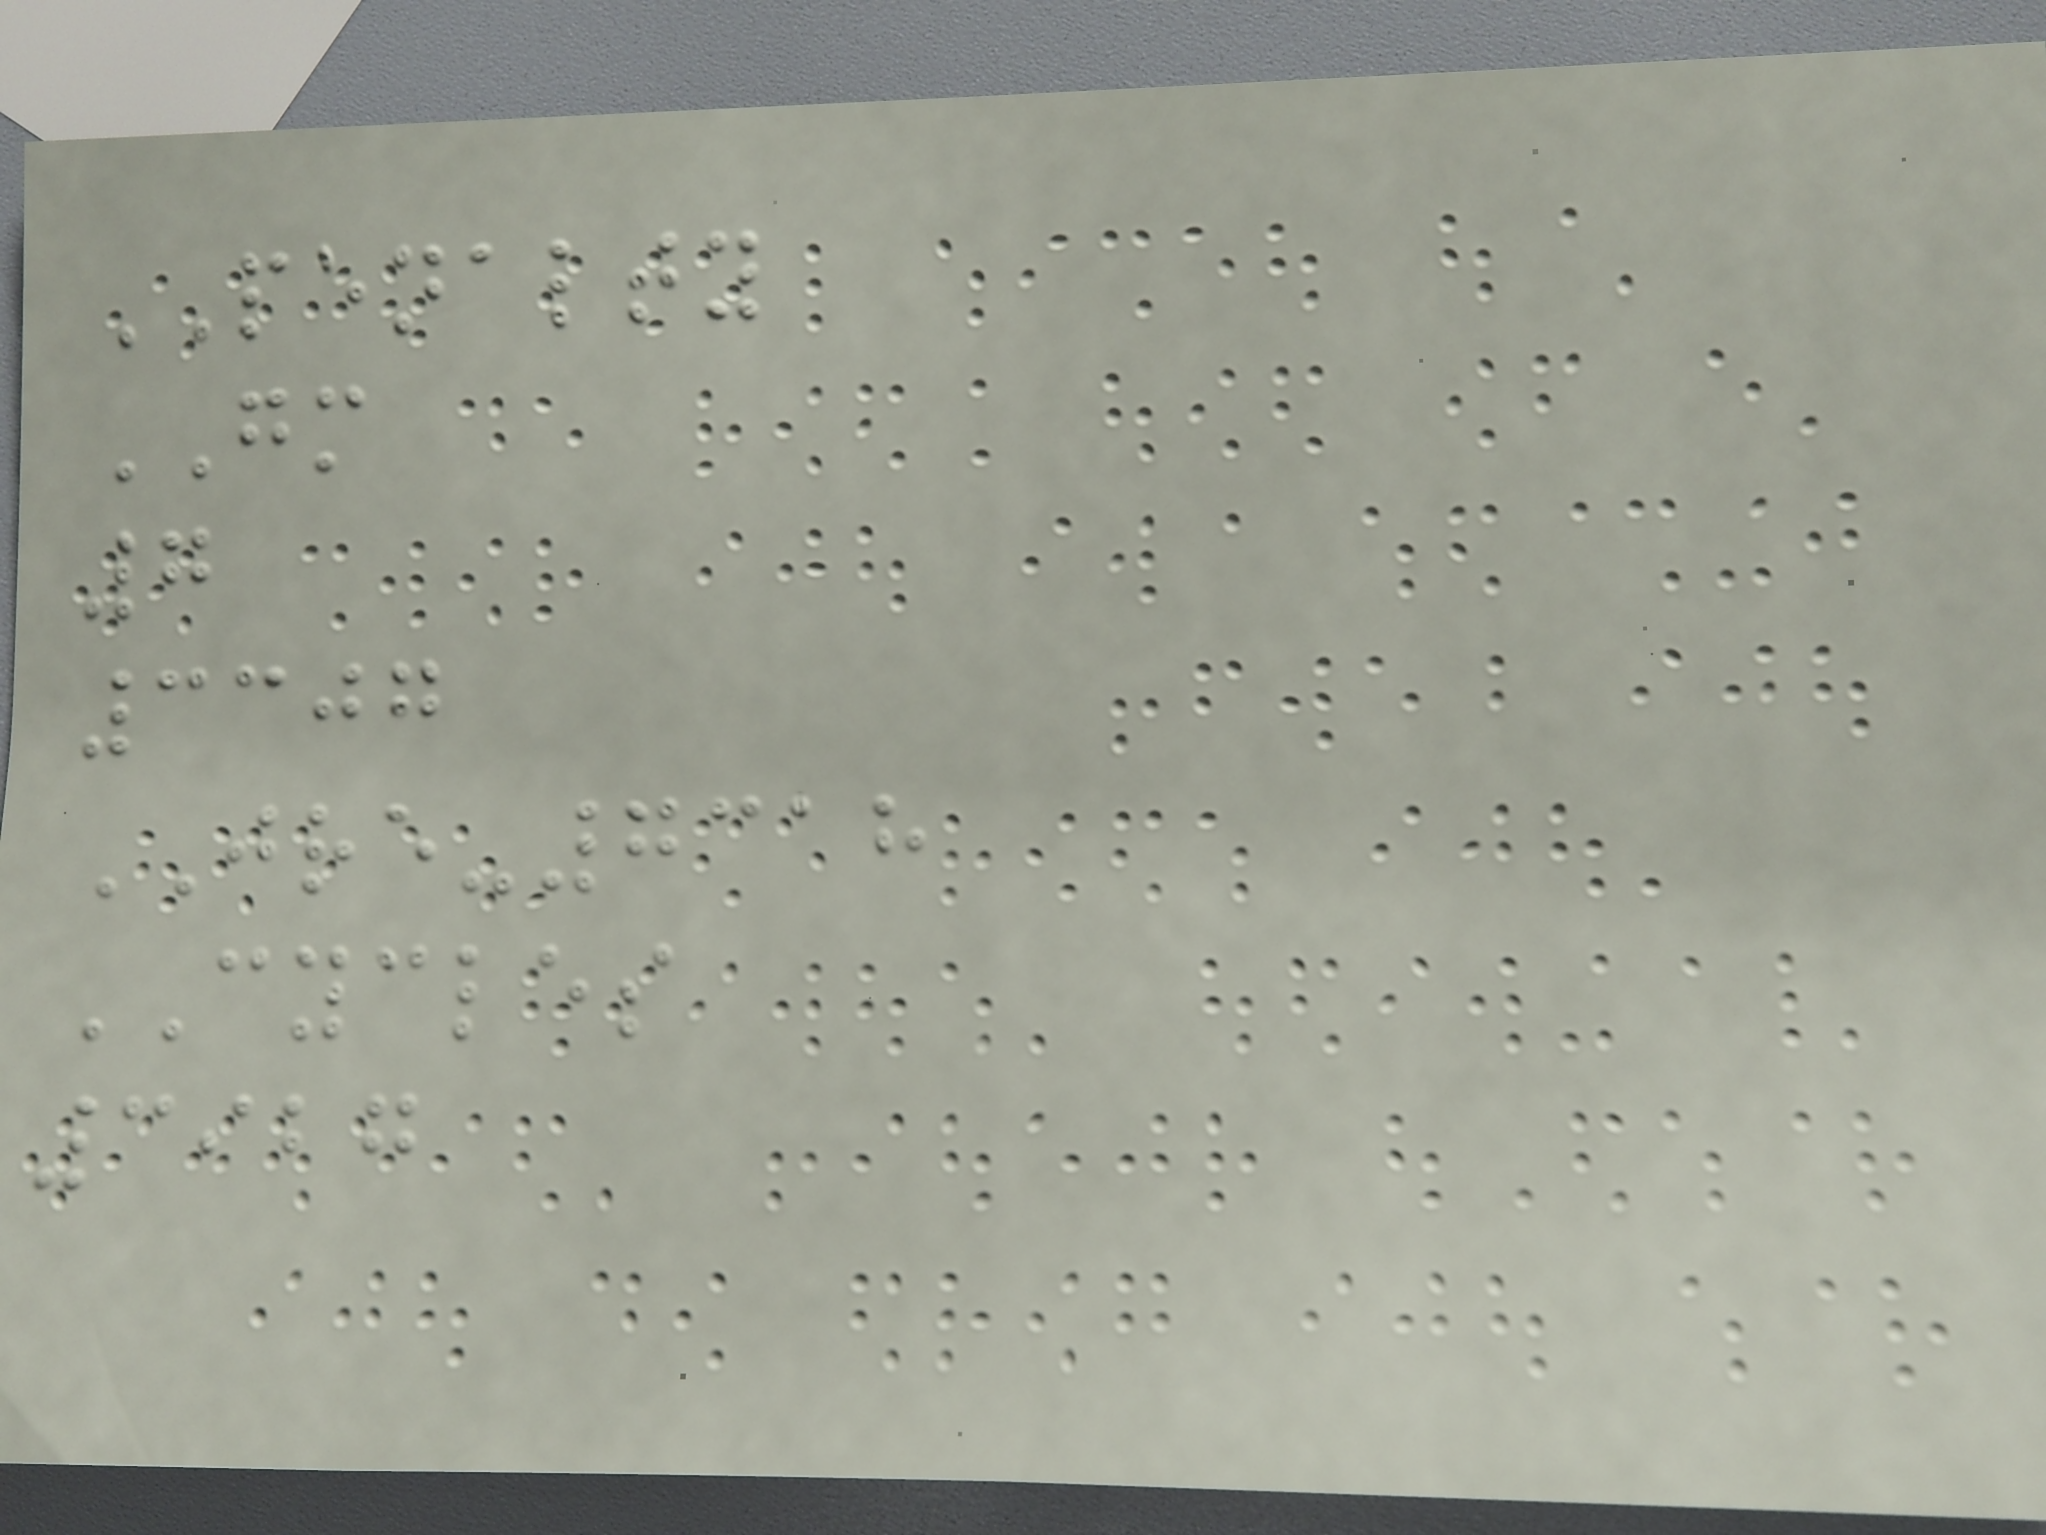PENALTY
GM
7
3307
JRE-7318
CYCLES
3927
